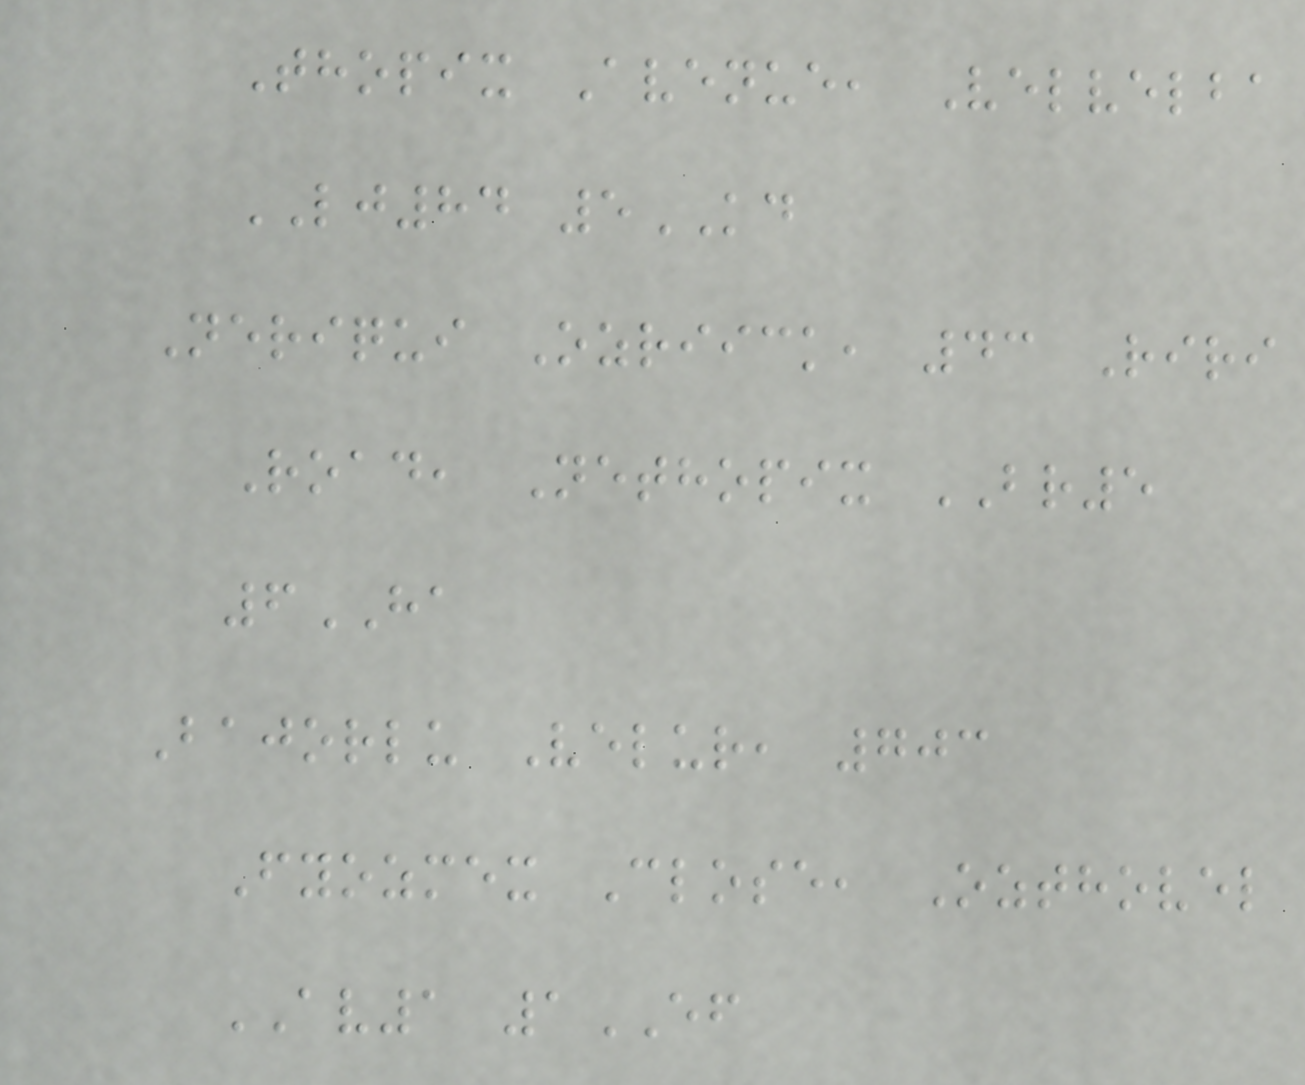Thopix Avenue, Velvelba
LJ84 5KD
Neriqui Ozriick, 43 Riri
Road, Nethopix BR5
6HA
Bajorlu Velur, 703
Fyozmex Close, Ozthovel
AV1 1EF
